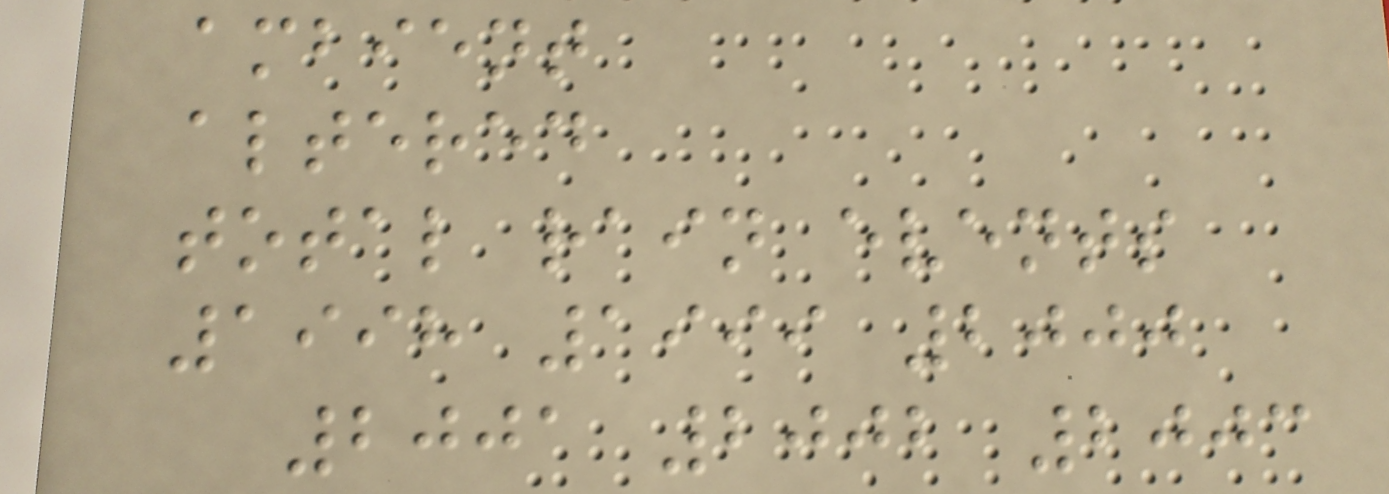ambient
altered
total rain events
1998 1999 2000
2001 2002 2003
